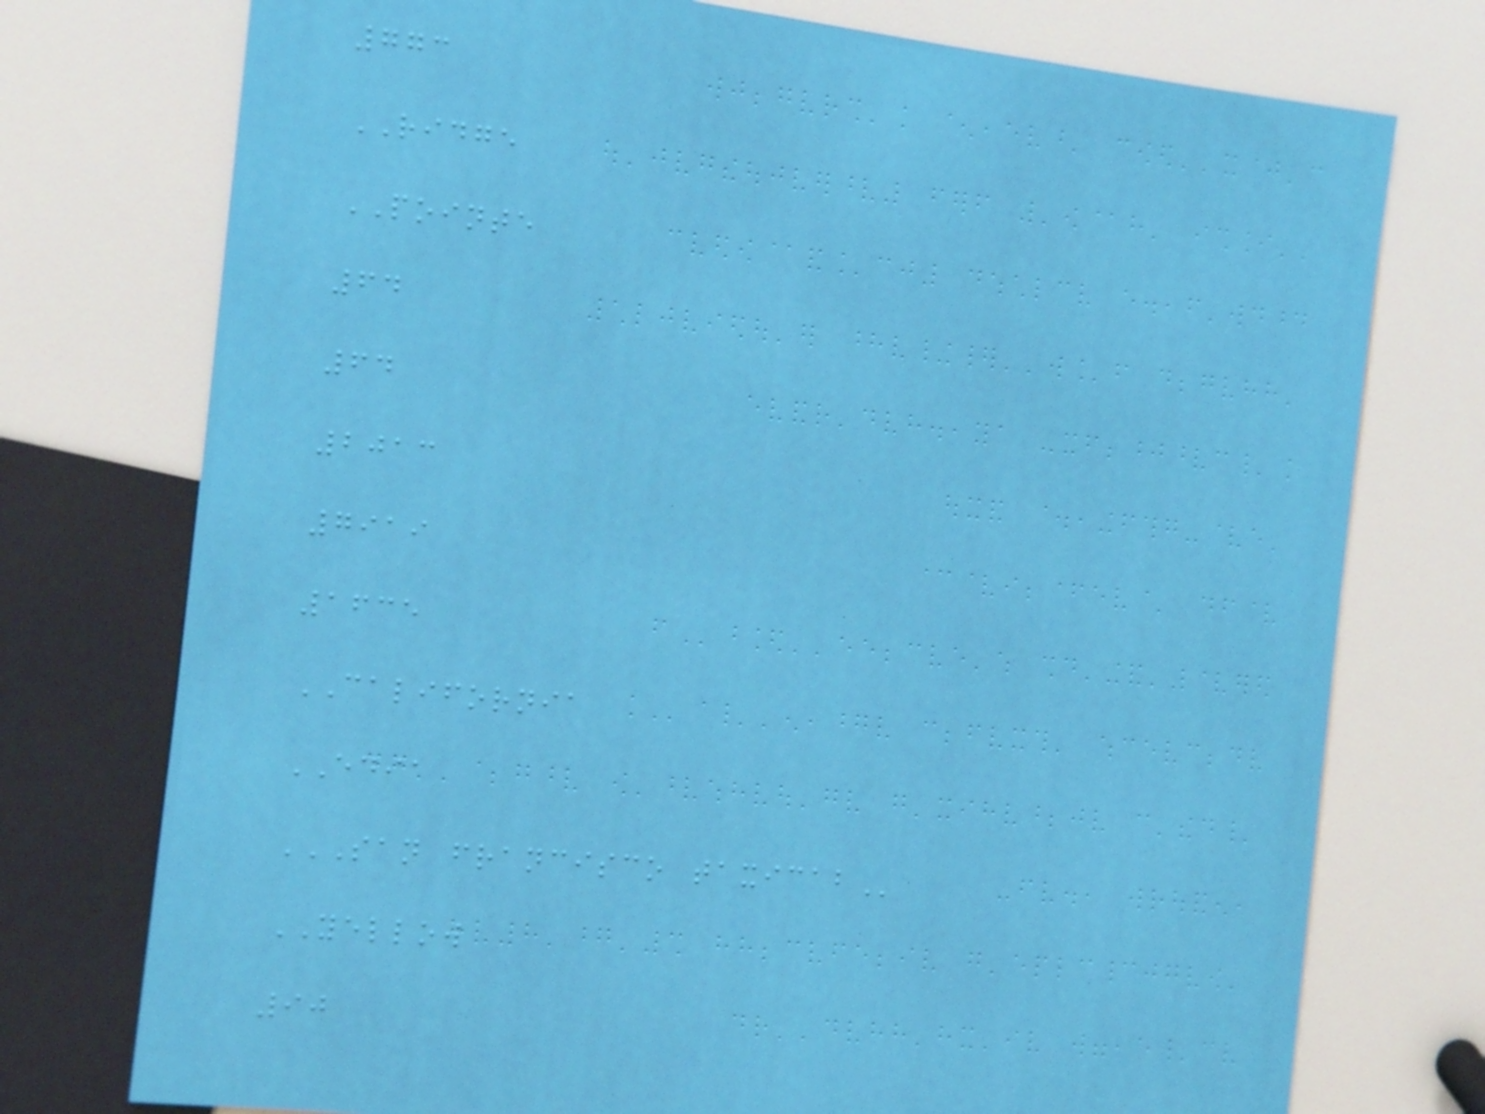773
RIDGE
POINTE
64
64
2013
7919
1635
CALIFORNIA
EDIA
SAN FRANCISCO TAXICAB
YELLOW
90
